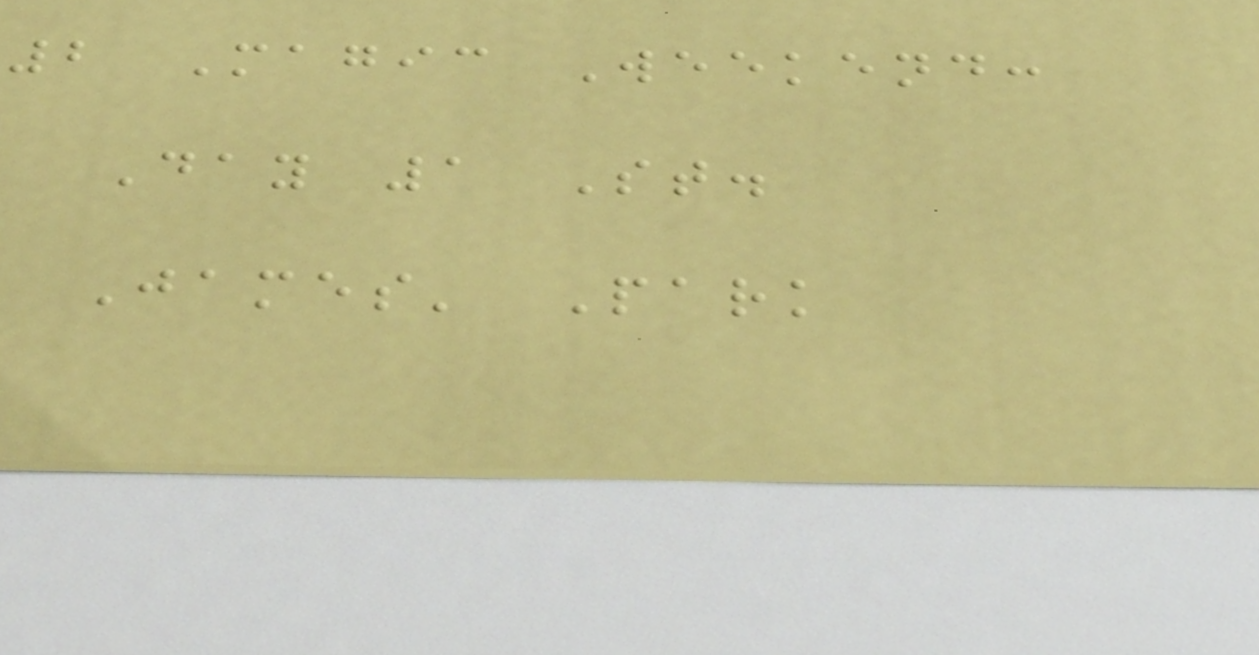2 Magic Weekend:
Day 1 St.
James' Park
